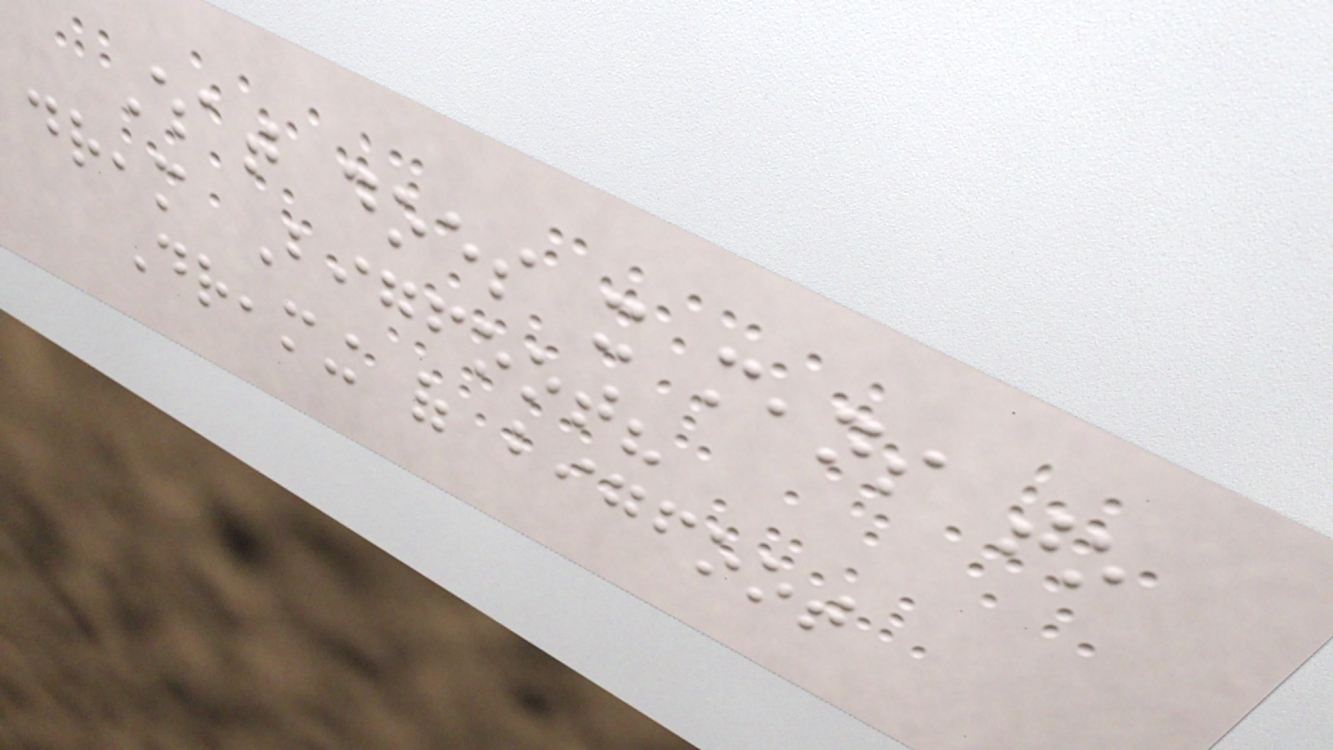What does it means to
dream Bigfoot?
Dreaming of bigfoot
